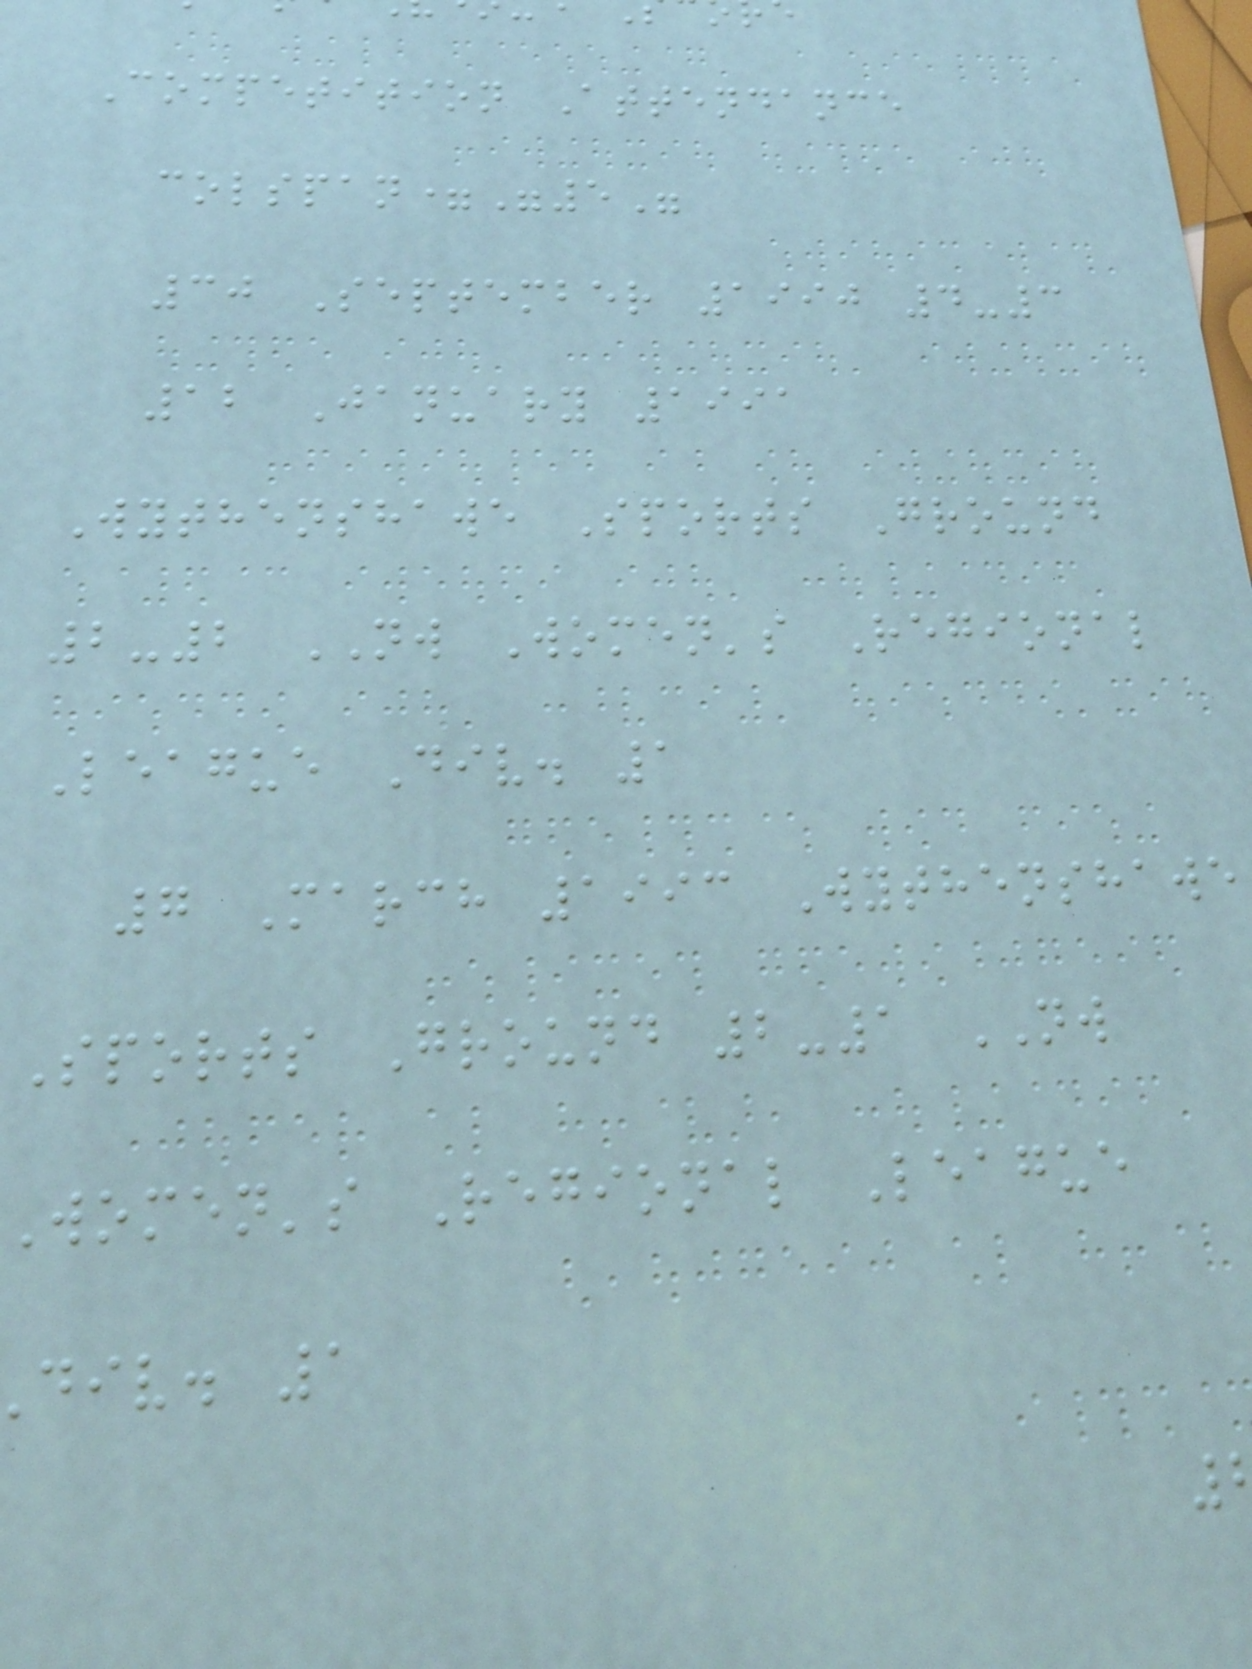Competition Attendance
colspan="5"
30 September 1990 4-3
12 January 1991
Wythenshawe Sports Ground
2-2 NW Women's Regional
League Div. 1
7 March 1993 Wythenshawe
Sports Ground 2-1 NW
Women's Regional League
div. 1
